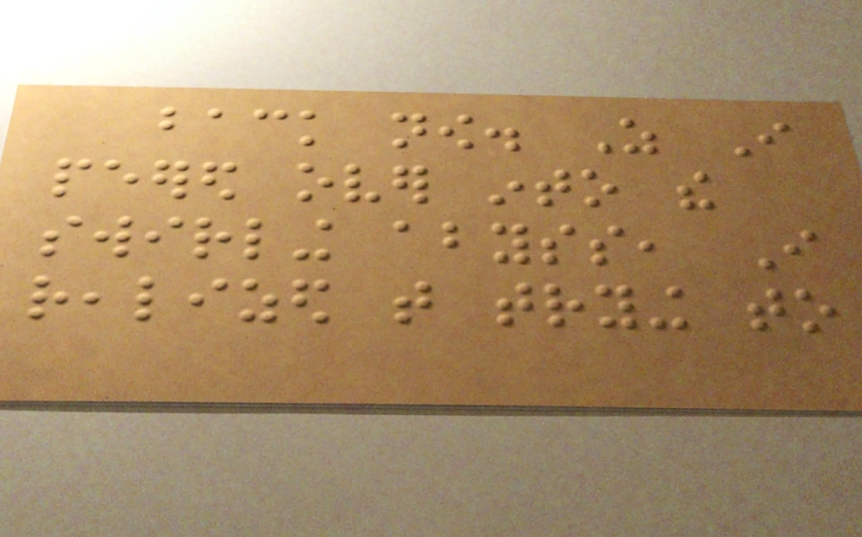back now. As I
peered over into the
swirling abyss, I
realized that trying to
